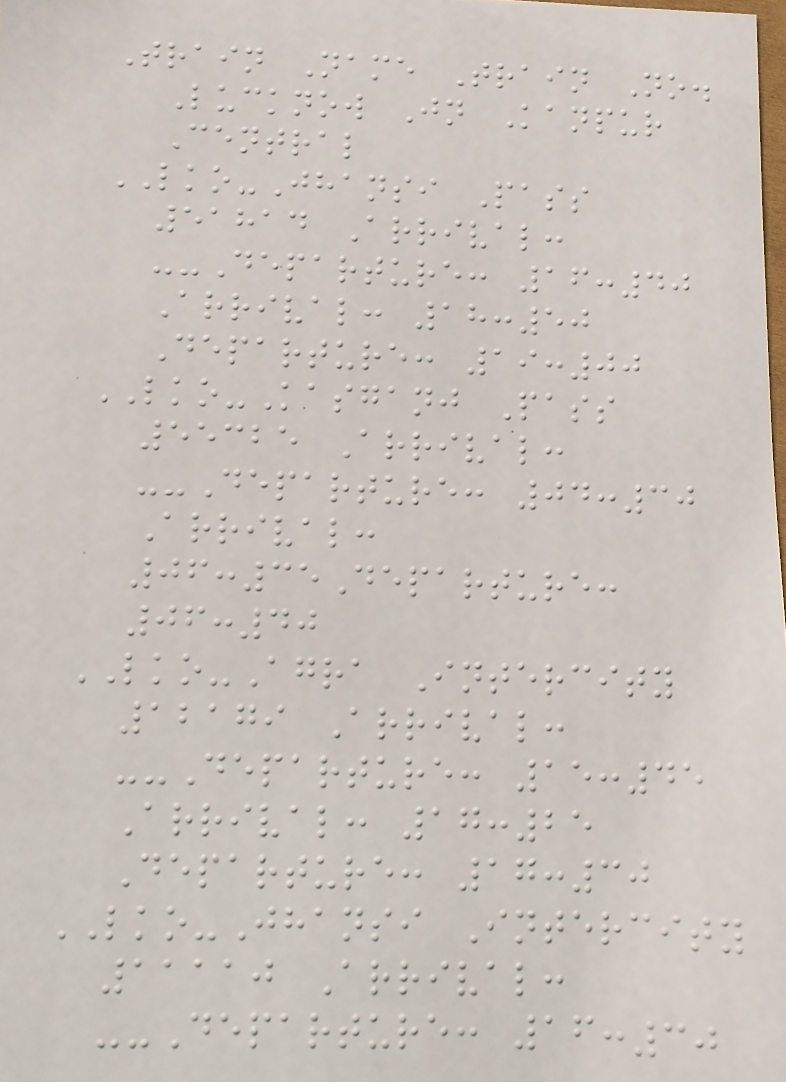Train Name Train No.
Lucknow Jn Kanpur
Central
LKO-Jhansi Pass
51814 Arrival:
--Departure: 16:40
Arrival: 18:50
Departure: 19:00
LKO-Kasganj Pass
55325 Arrival:
--Departure: 04:30
Arrival:
06:35Departure:
06:40
LKO-Agra Intercity
12179 Arrival:
--Departure: 15:45
Arrival: 17:25
Departure: 17:30
LKO-Jhansi Intercity
11110 Arrival:
--Departure: 16:30
